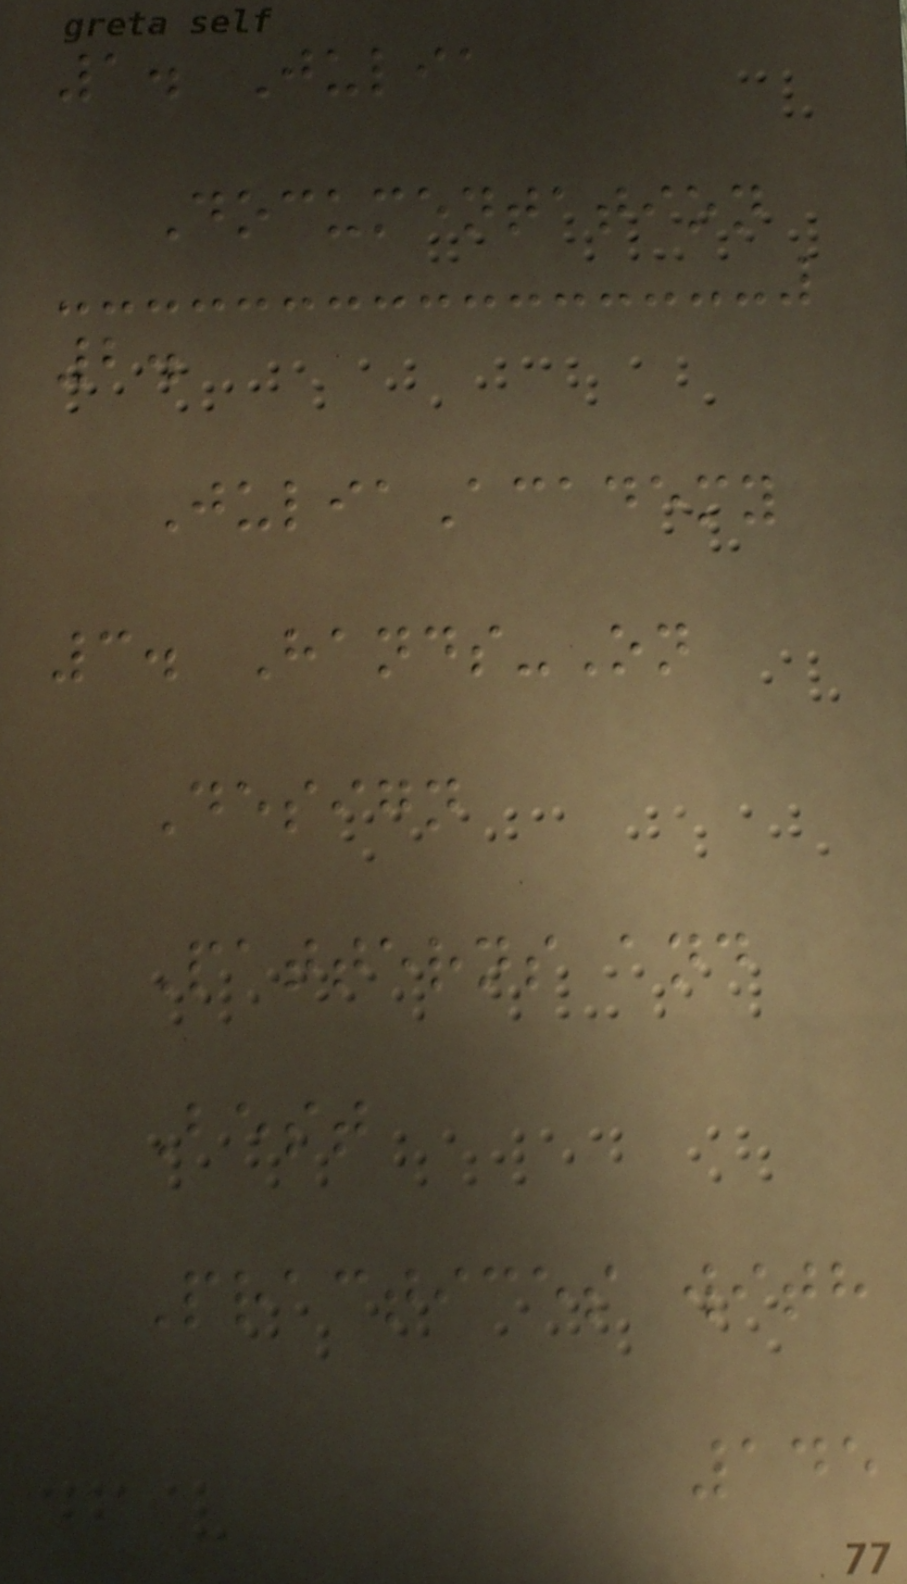1. Julia
Documentation
2.
JuliaAcademy
3. Hands-On
Design
Patterns and
Best
Practices with
145
